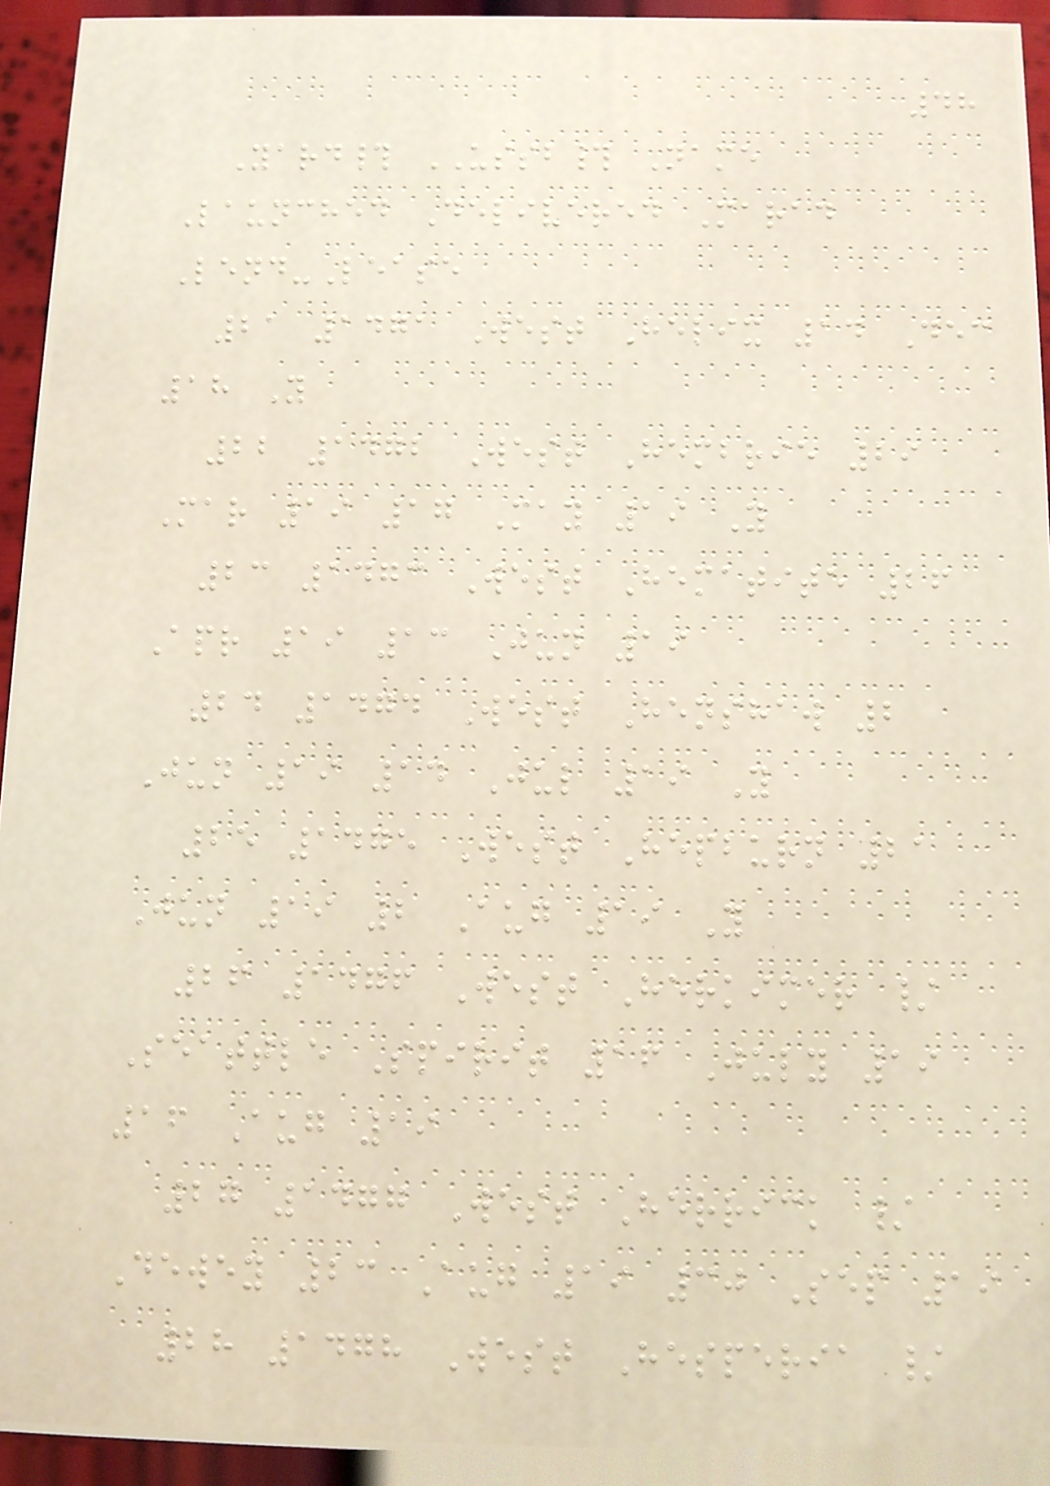48
Yard# USSB# Name
Launched Delivered Marad
Lend-Lease
21 1471 West Helix 14 Dec
18 Y
22 1472 West Hembrie 29
Mar 19 17 May 19 Y
23 1473 West Hematite 26
Apr 19 13 Jun 19
24 1474 West Henshaw 2
Jun 19 14 Jul 19 Y
25 1475 West Hepburn 21
Jun 19 2 Aug 19 Y
26 1476 West Herkimer /
Seattle Spirit 16 July 19
16 Aug 19
27 1477 West Herrick /
Dewey 23 Aug 19 30 Sep 19
28 1478 West Hesperia /
